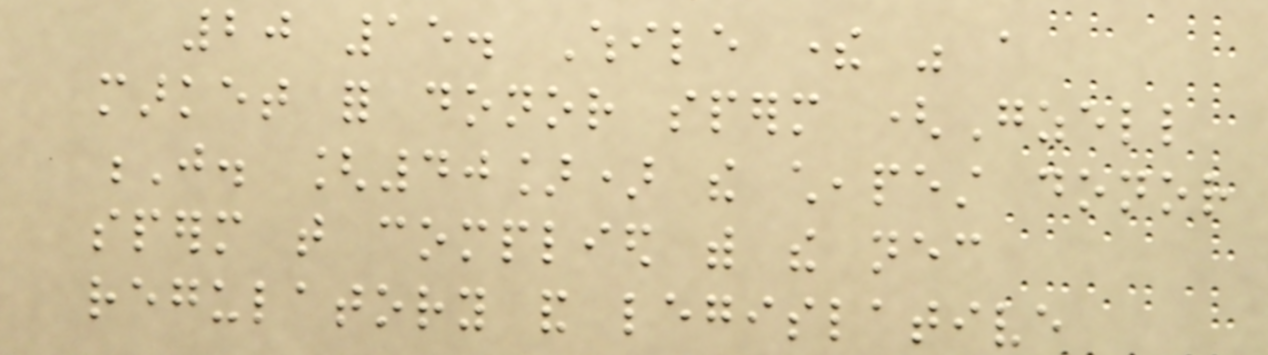20 15. While there was a
market for donor sperm (Gzell
J. [40]) the cheapest donor
sperm that complied with the necessary
regulatory and legislative
